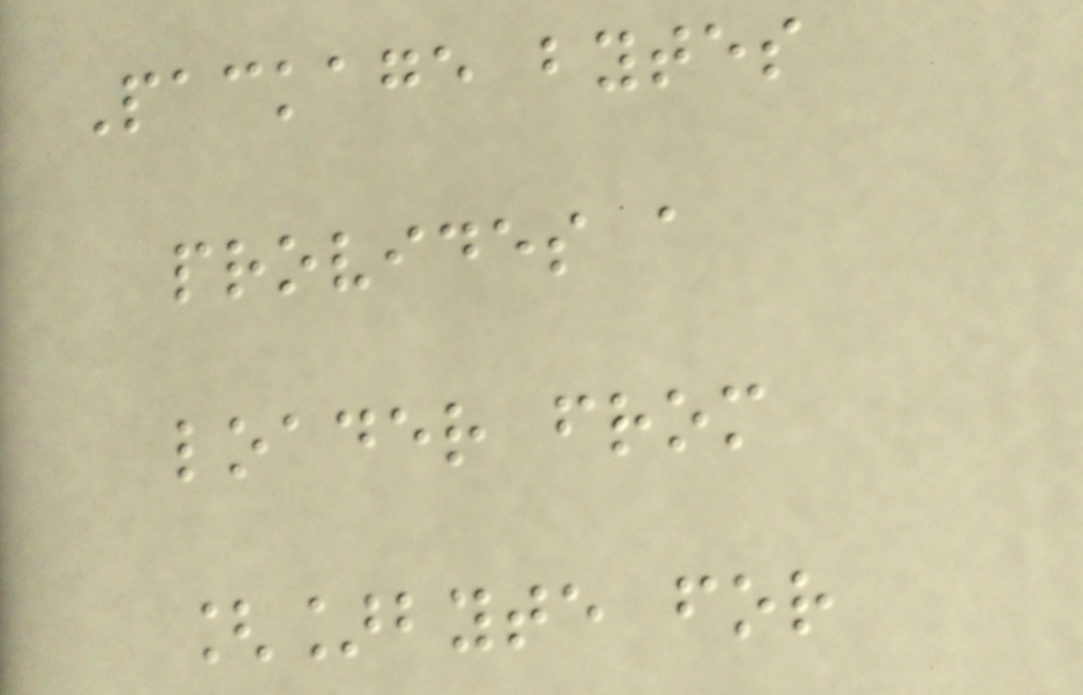Package bytes
provides a
loader from
[]byte for
